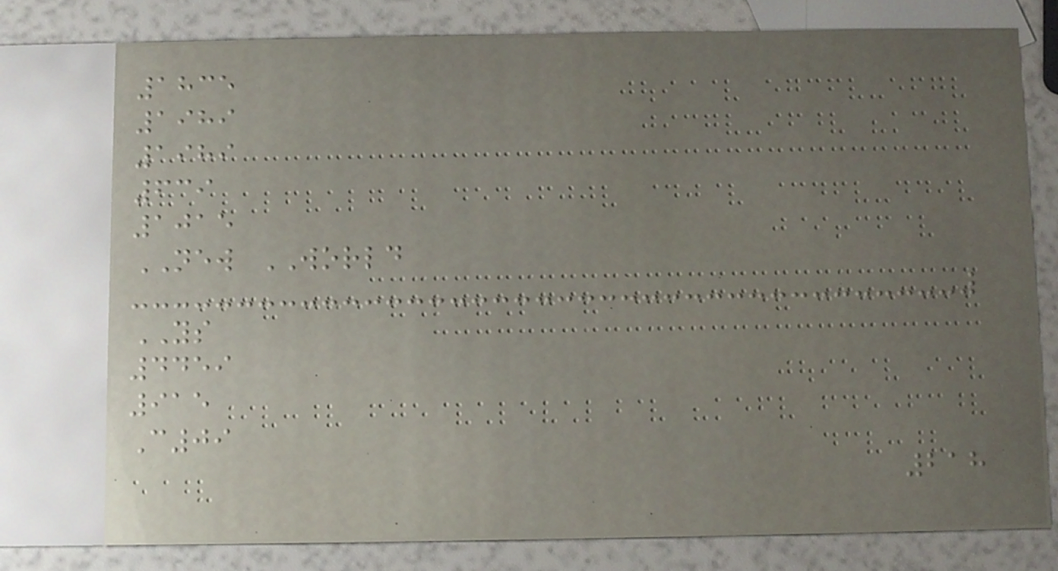1835
1989
1989
639
1015
NEW WORLD
YS
4459
915
C09
218
